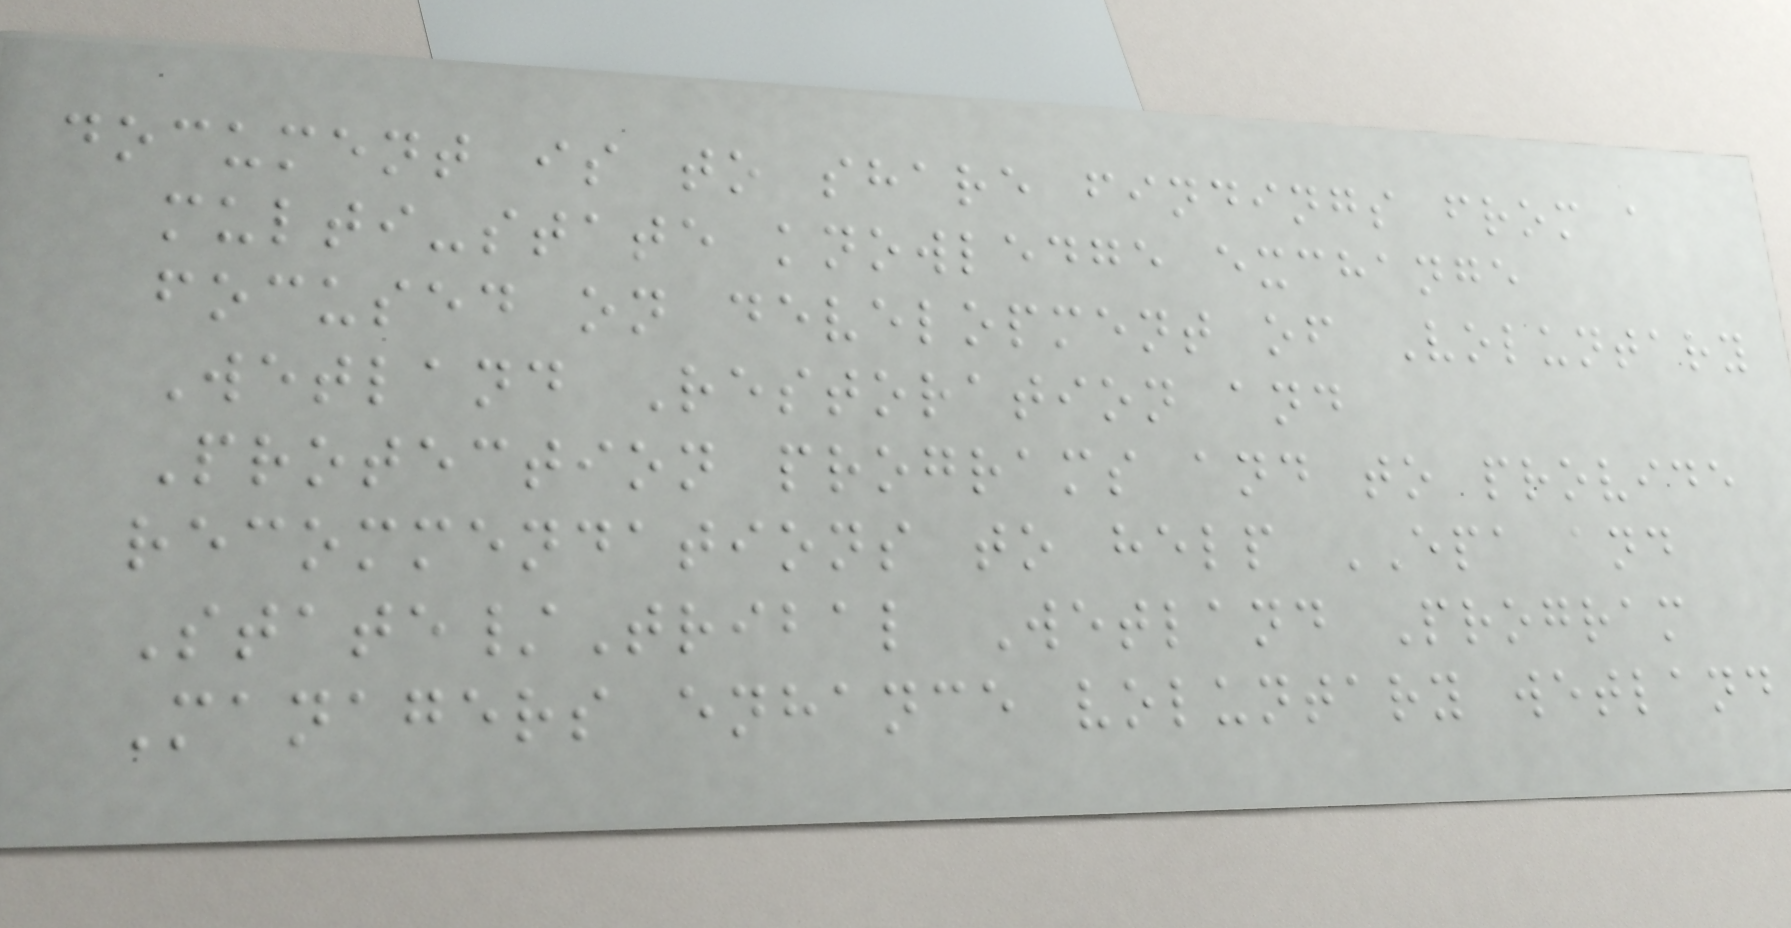document is to share findings from a
multi-state knowledge exchange
focused on development of Voluntary
Wetland Restoration and
Protection programs and to provide
recommendations to help EPA and
State/Tribal Wetland Program
Managers enhance voluntary wetland
